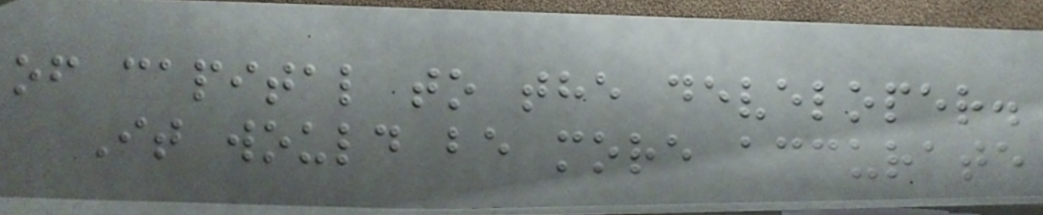of capital to the developer.
It would be more accurate
